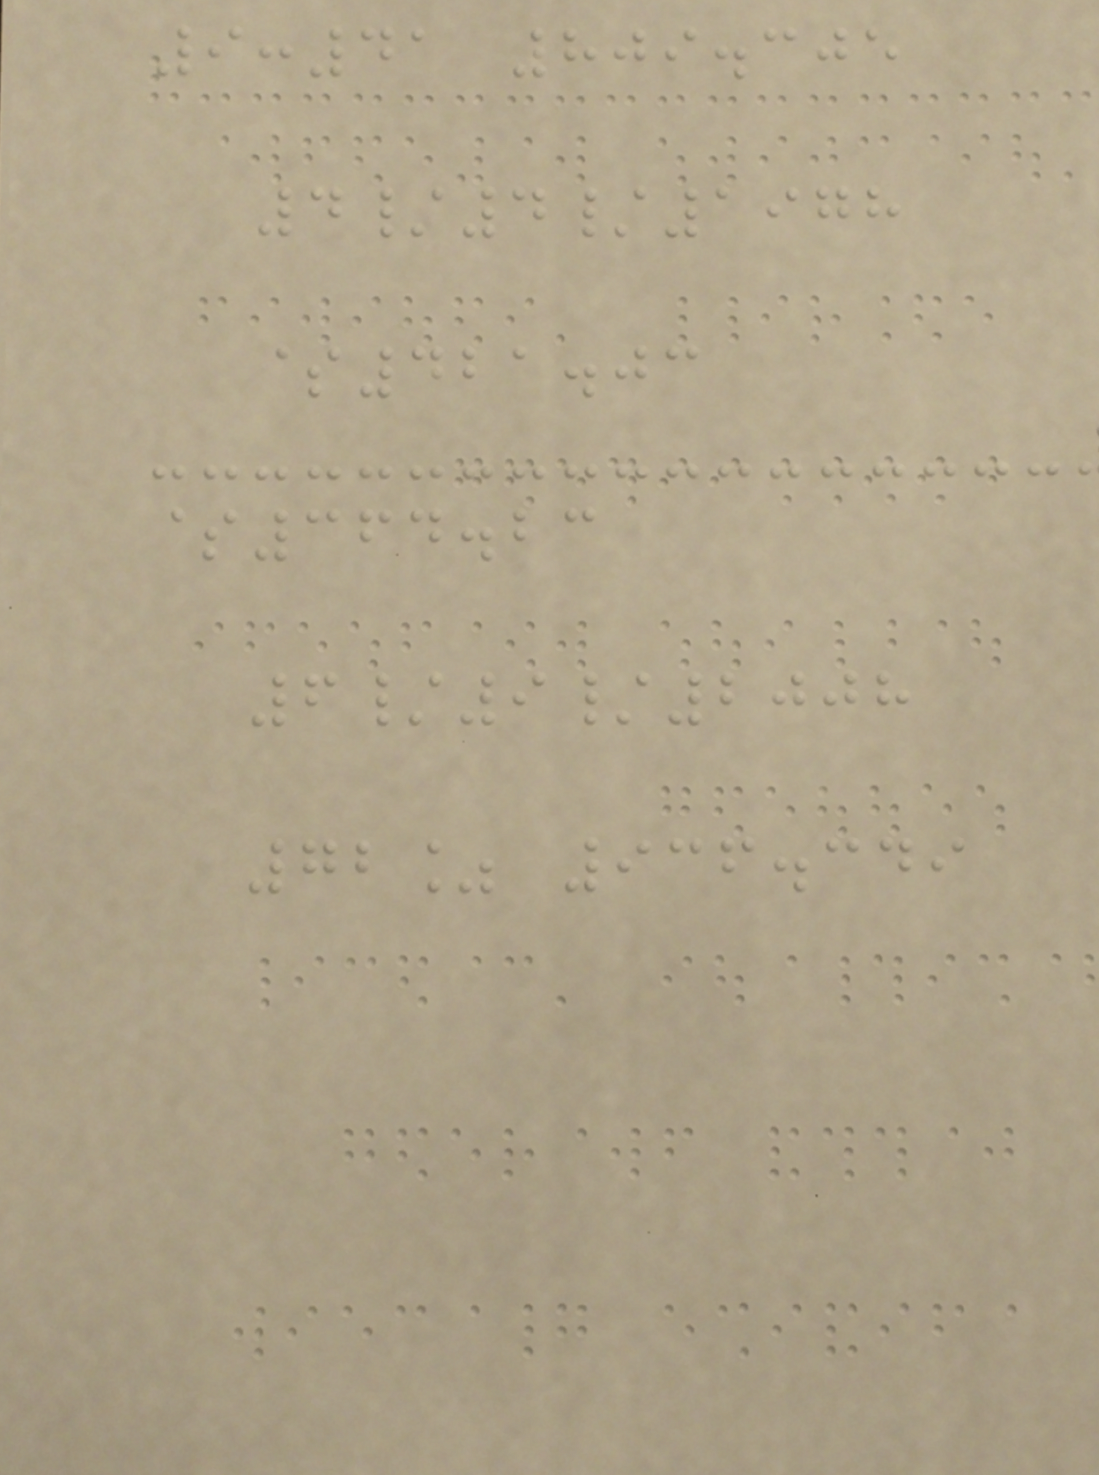9:41 809.305
4/4/1978
$421.03
$364.23
6/9/2008
72% 936.349
